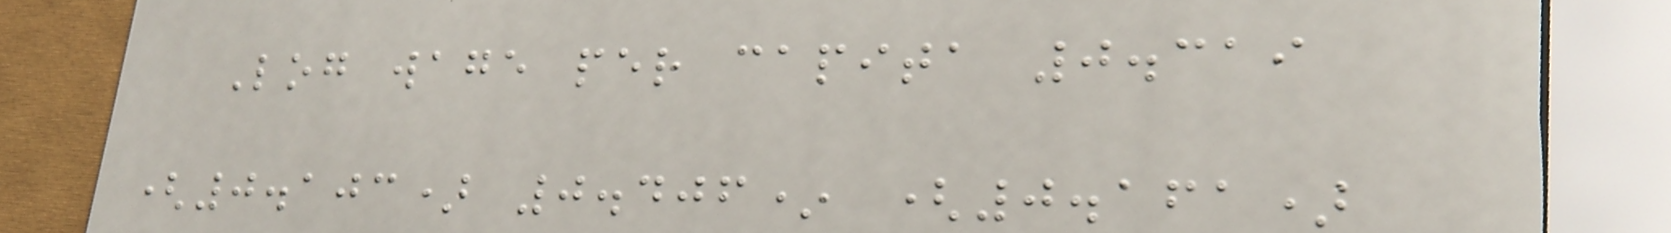Log wage per capita 0.319
(0.103) 0.406* (0.161)
